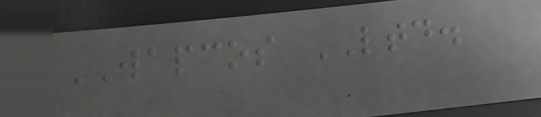WAPCOS LTD.
